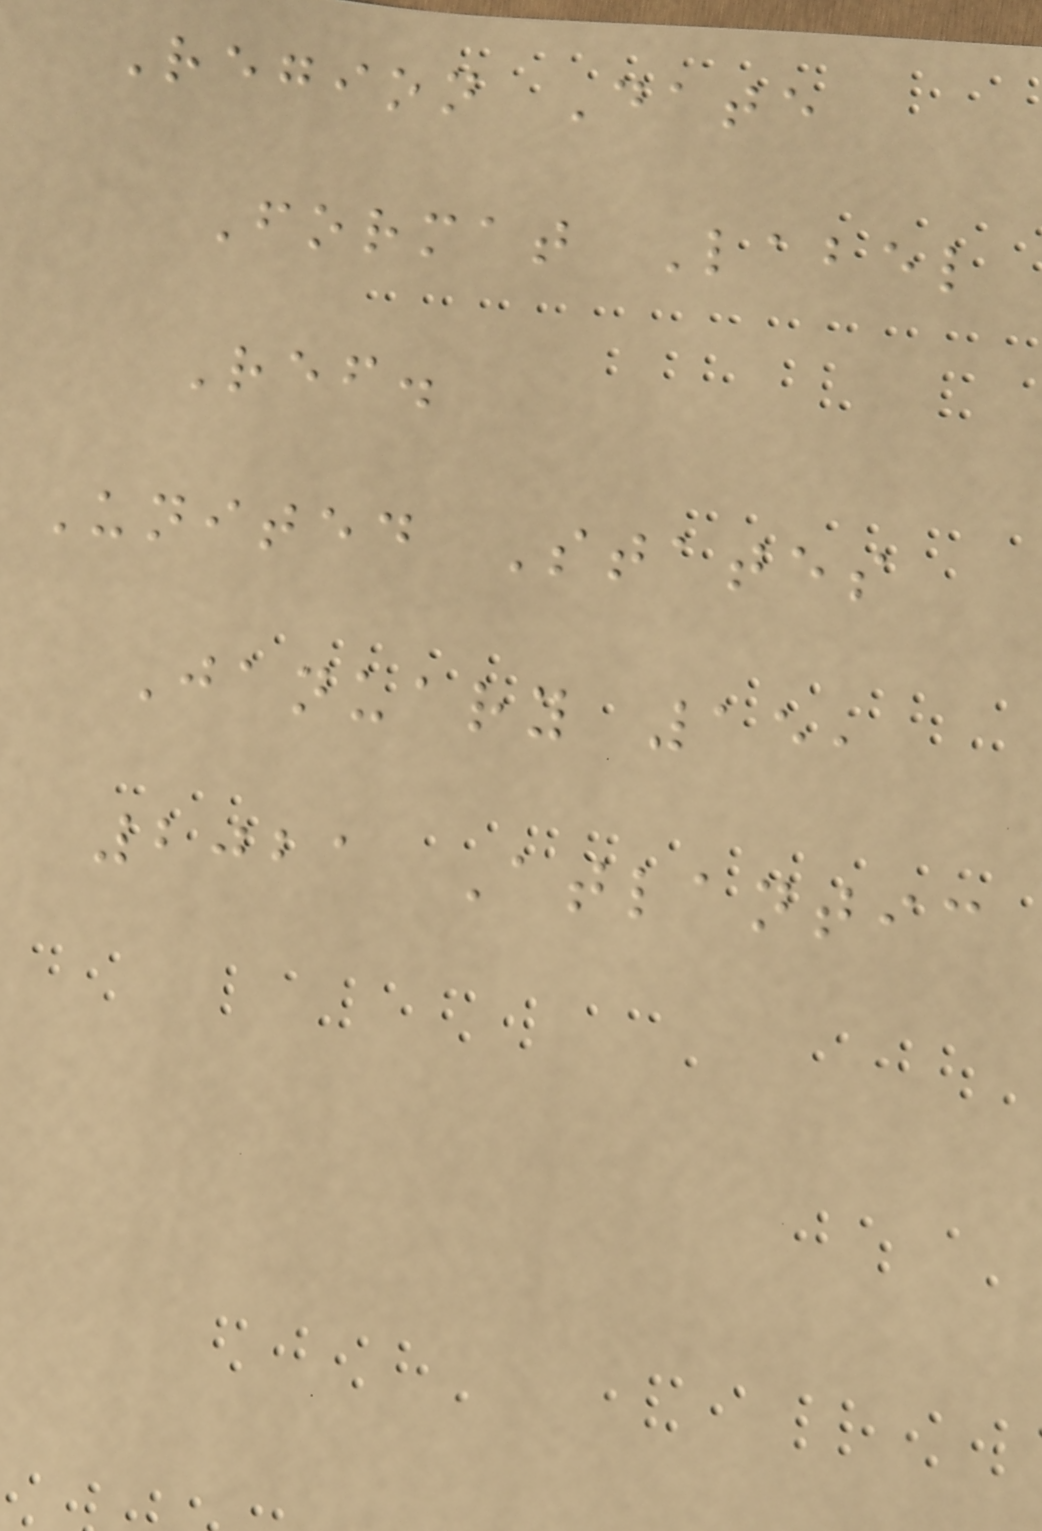Region Date
Format Label
Ref.
United States
January 15,
2021 Atlantic
